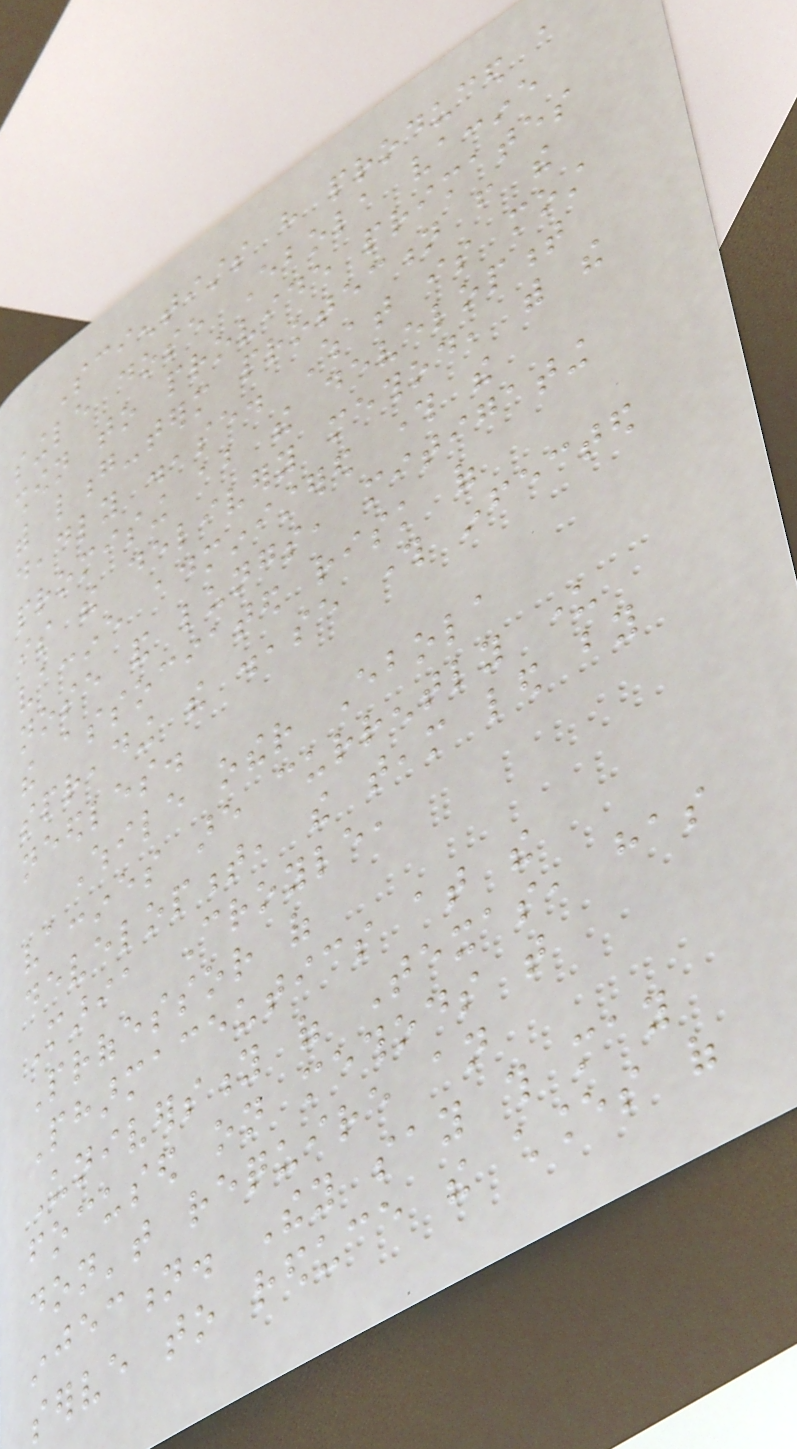Scientists have produced a
single dose Ebola vaccine
shown to provide primates
with long-term protection from the
deadly disease. What is most
promising about the development
is the delivery method, with the
vaccine administered through the
nose and lungs, mitigating
the associated risk of
spreading the disease through infected
needles.
While other Ebola
vaccines are currently under
development, the team led by
Maria Croyle,
Professor of
Pharmaceutics at the
University of Texas, has
focused on methods that
don't require an
injection. They say this may
serve to reduce the chances of
